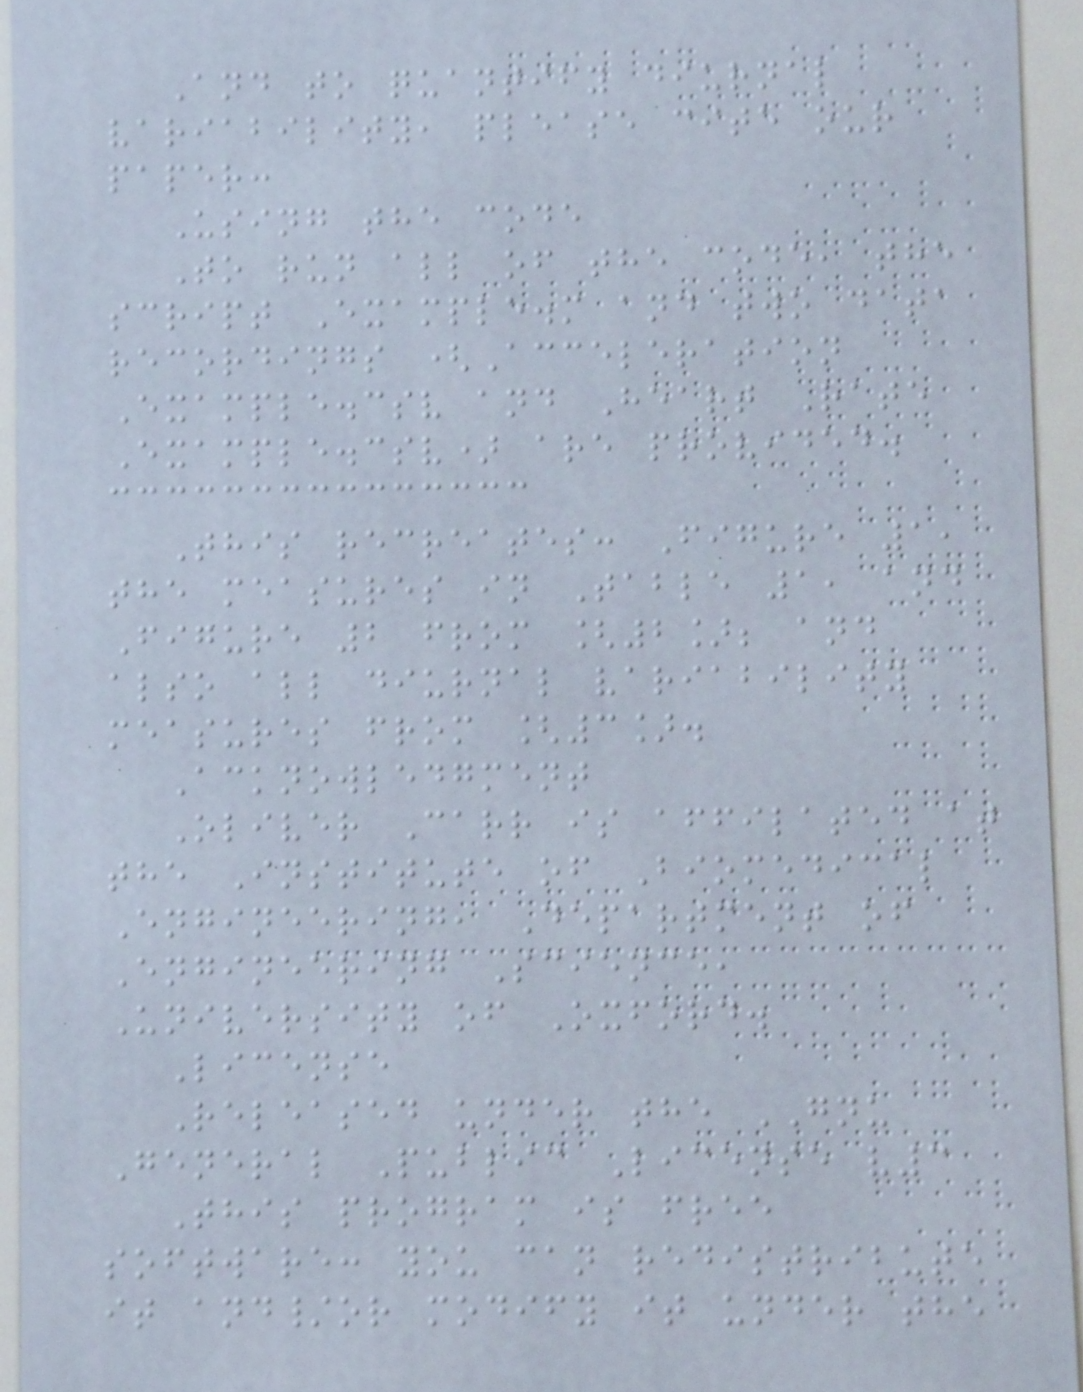And to quantify diurnal
variability, please cite our
paper:
Using the code
To run all of the code, the
script Example.m and two data
recordings (Acceleration
Example.csv and Heart Rate
Example.csv) are provided.
This recreates: Figure 1,
the measures in Table 1, and
Figure 2 from [2]; and
also all diurnal variability
measures from [3].
Acknowledgment
Oliver Carr is affilated at
the Institute of Biomedical
Engineering, Department of
Engineering Science,
University of Oxford.
License
Released under the GNU
General Public License v3
This program is free
software: you can redistribute
it and/or modify it under the
